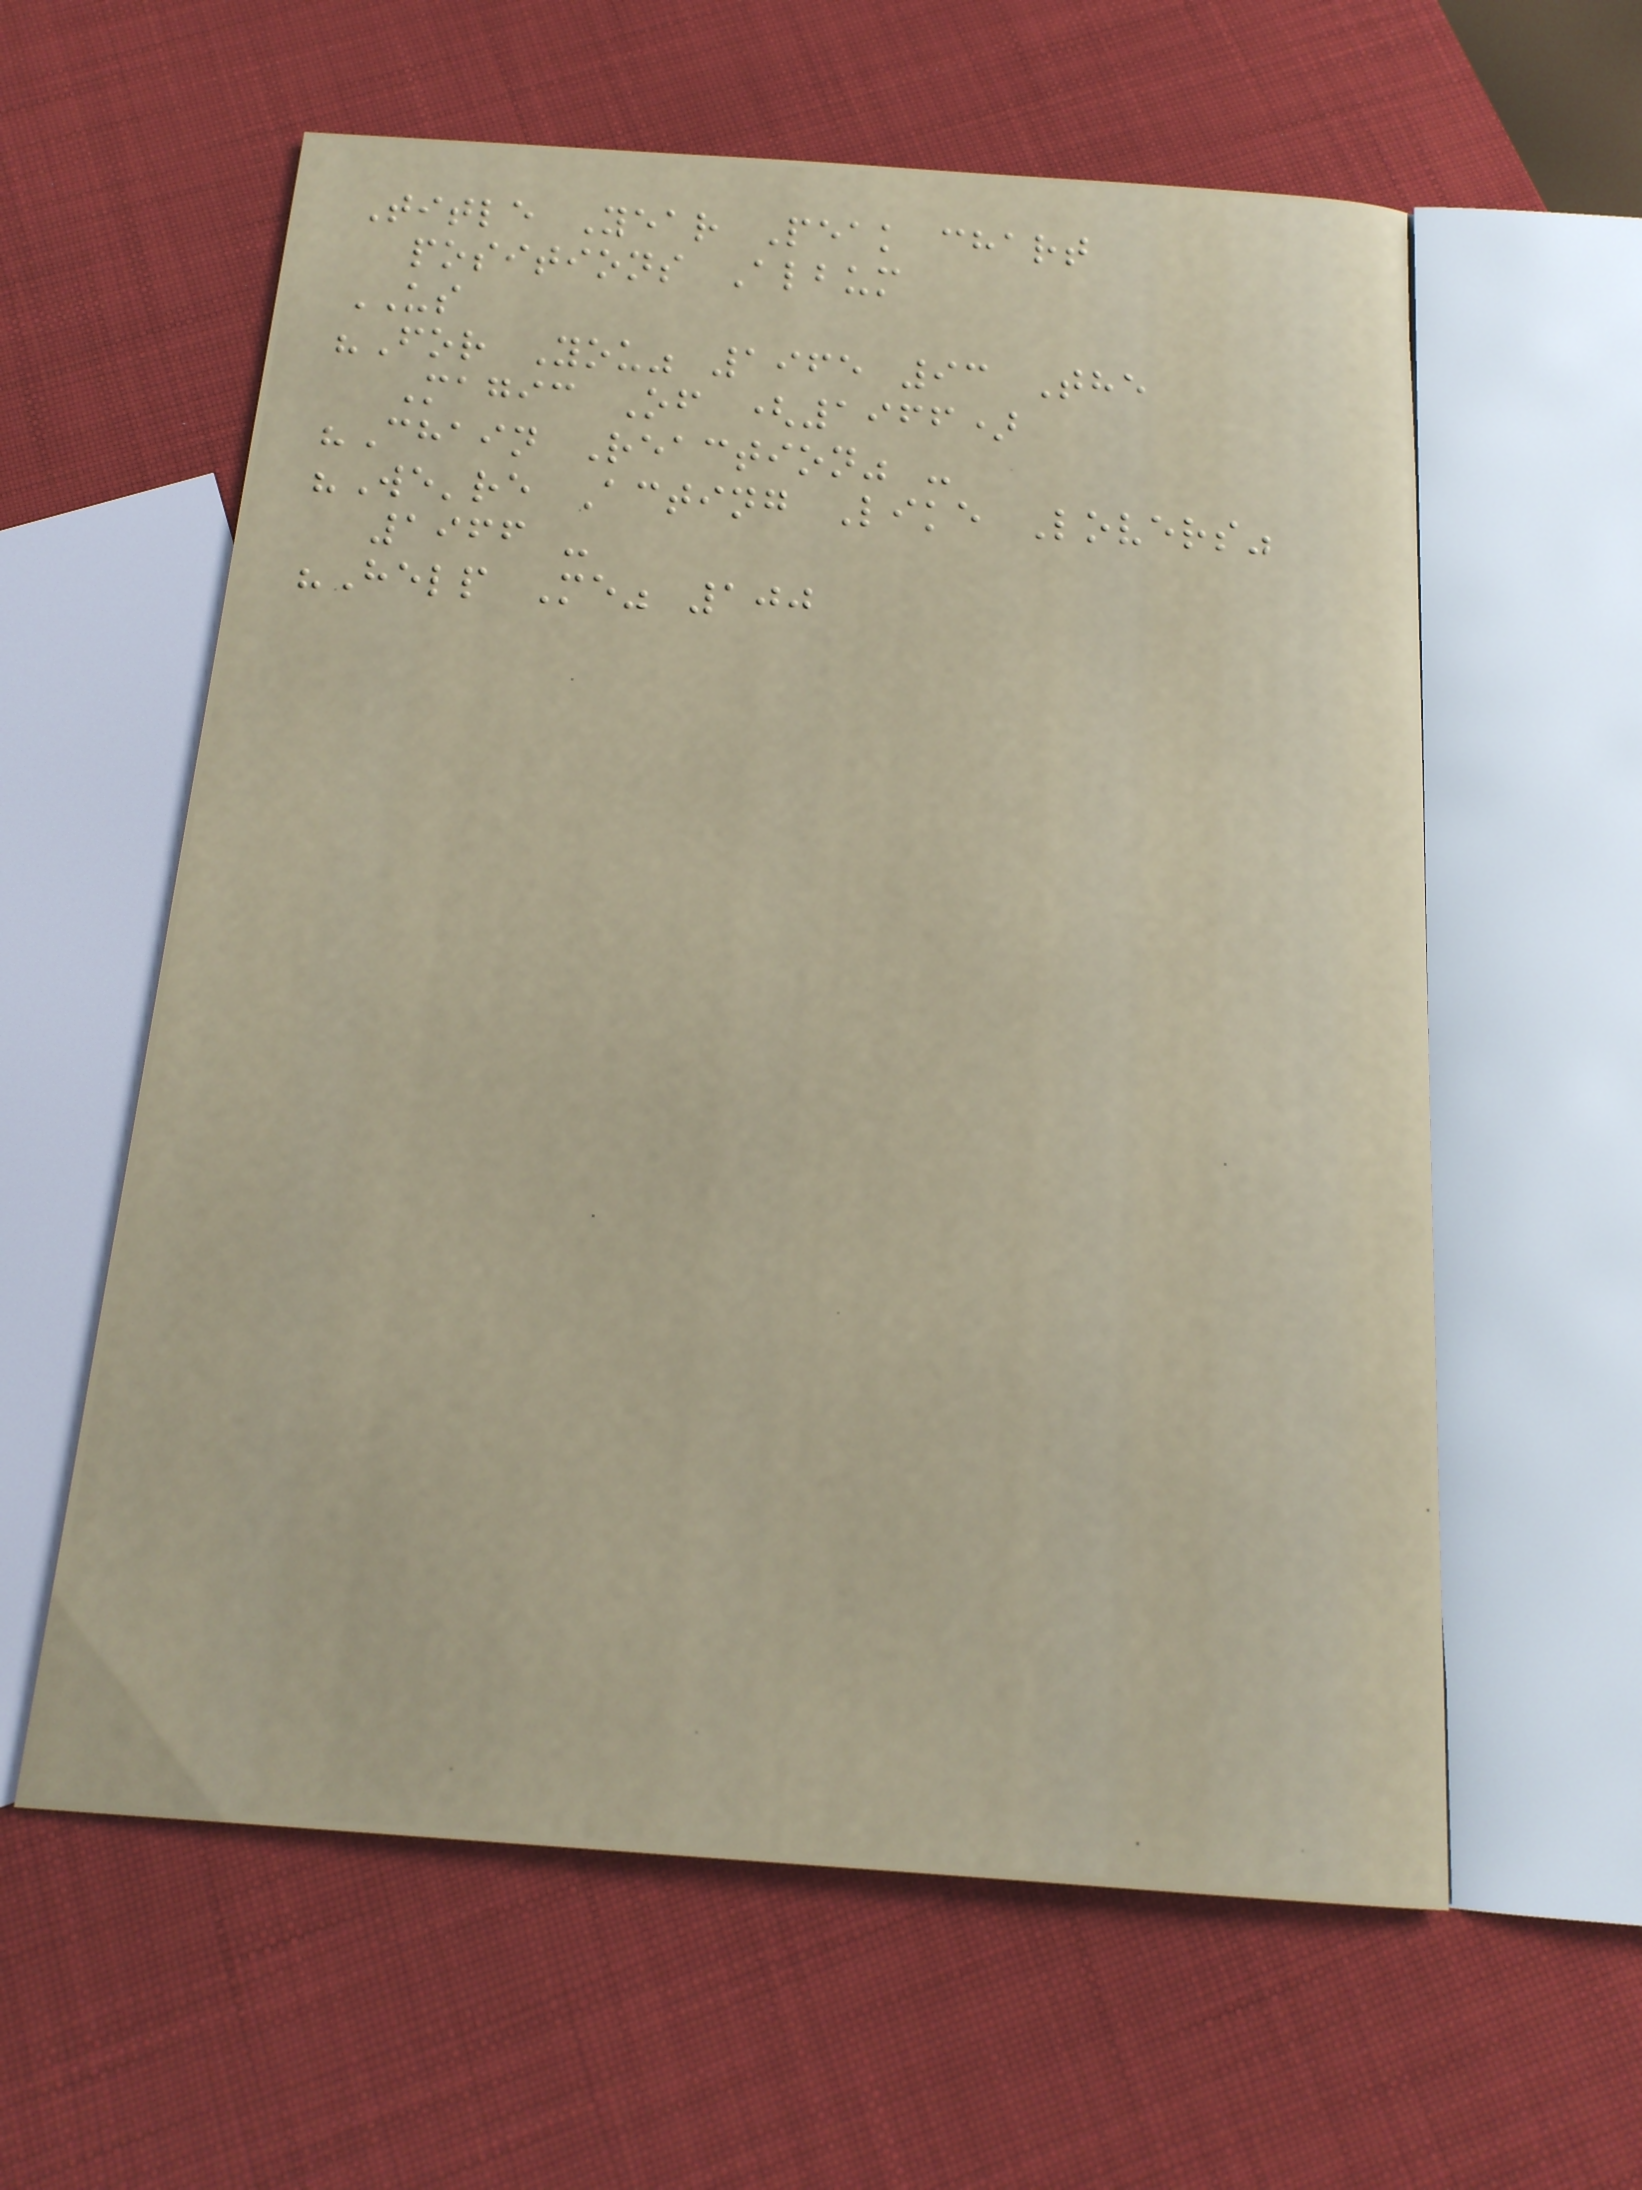Title Year Peak chart
positions Album
US
"For You" 1965 93 The
Magic Of (1966)
"Chain Reaction" -
"We're Acting Like Lovers"
1966 -
"Help Me" 100
